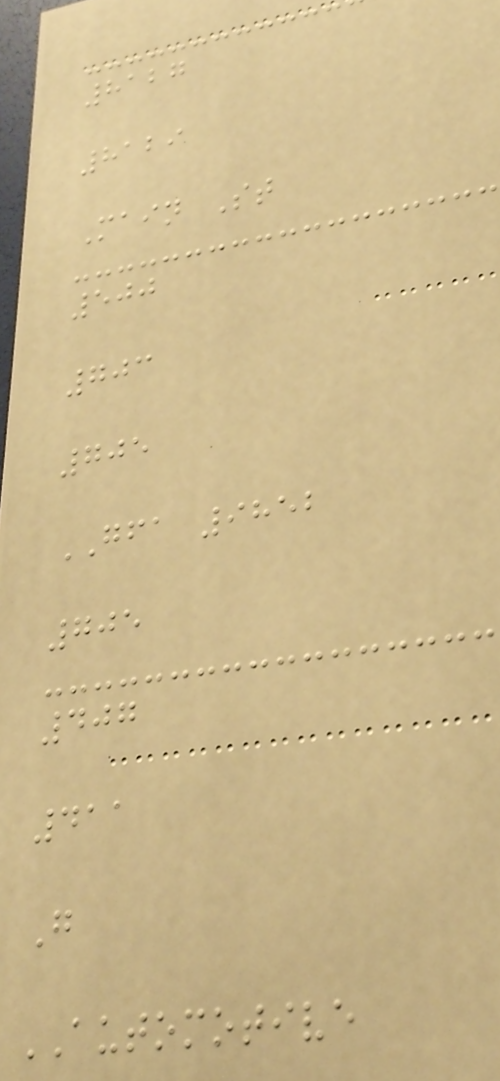8127
8129
Main St
500
703
705
GFA 9852
705
407
411
G
AUTOMOTIVE
